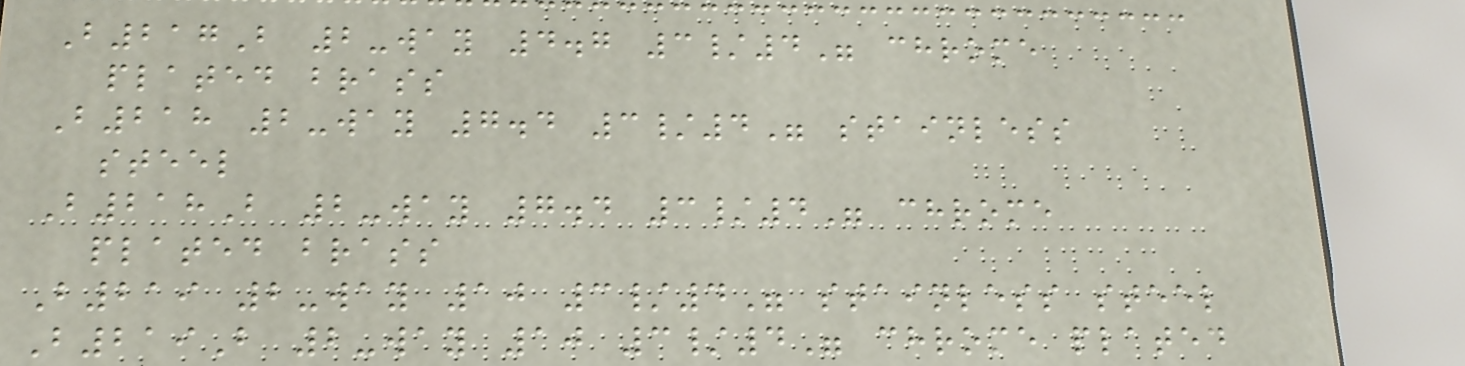B217B 2-way 4.7 3/4" chrome
plated brass
B218 2-way 7.4 3/4" stainless
steel
B218B 2-way 7.4 3/4" chrome
plated brass
B219 2-way 10 3/4" stainless steel
B219B 2-way 10 3/4" chrome plated
